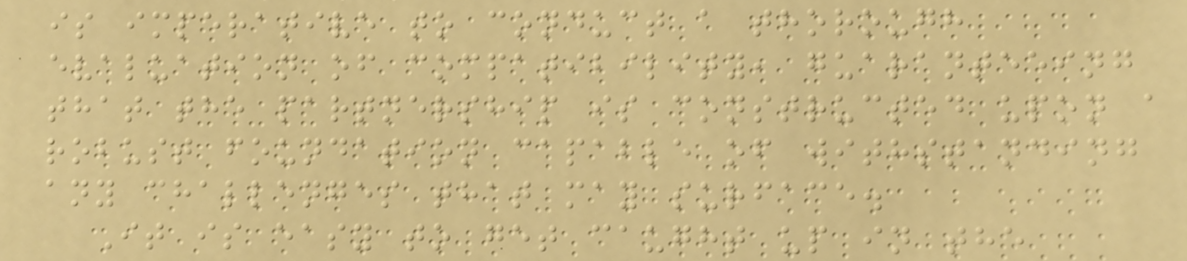is imperative to conduct a thorough
evaluation of compatibility, guaranteeing
that the partnership is constructed upon a
robust foundation capable of withstanding
any challenges that may surface.
It is easy to get caught up in the
